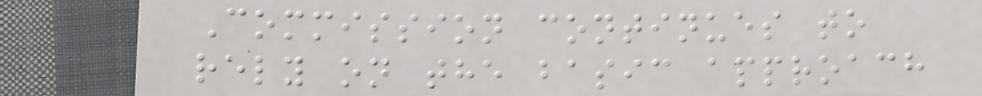Commission continues to
rely on the basic approach
